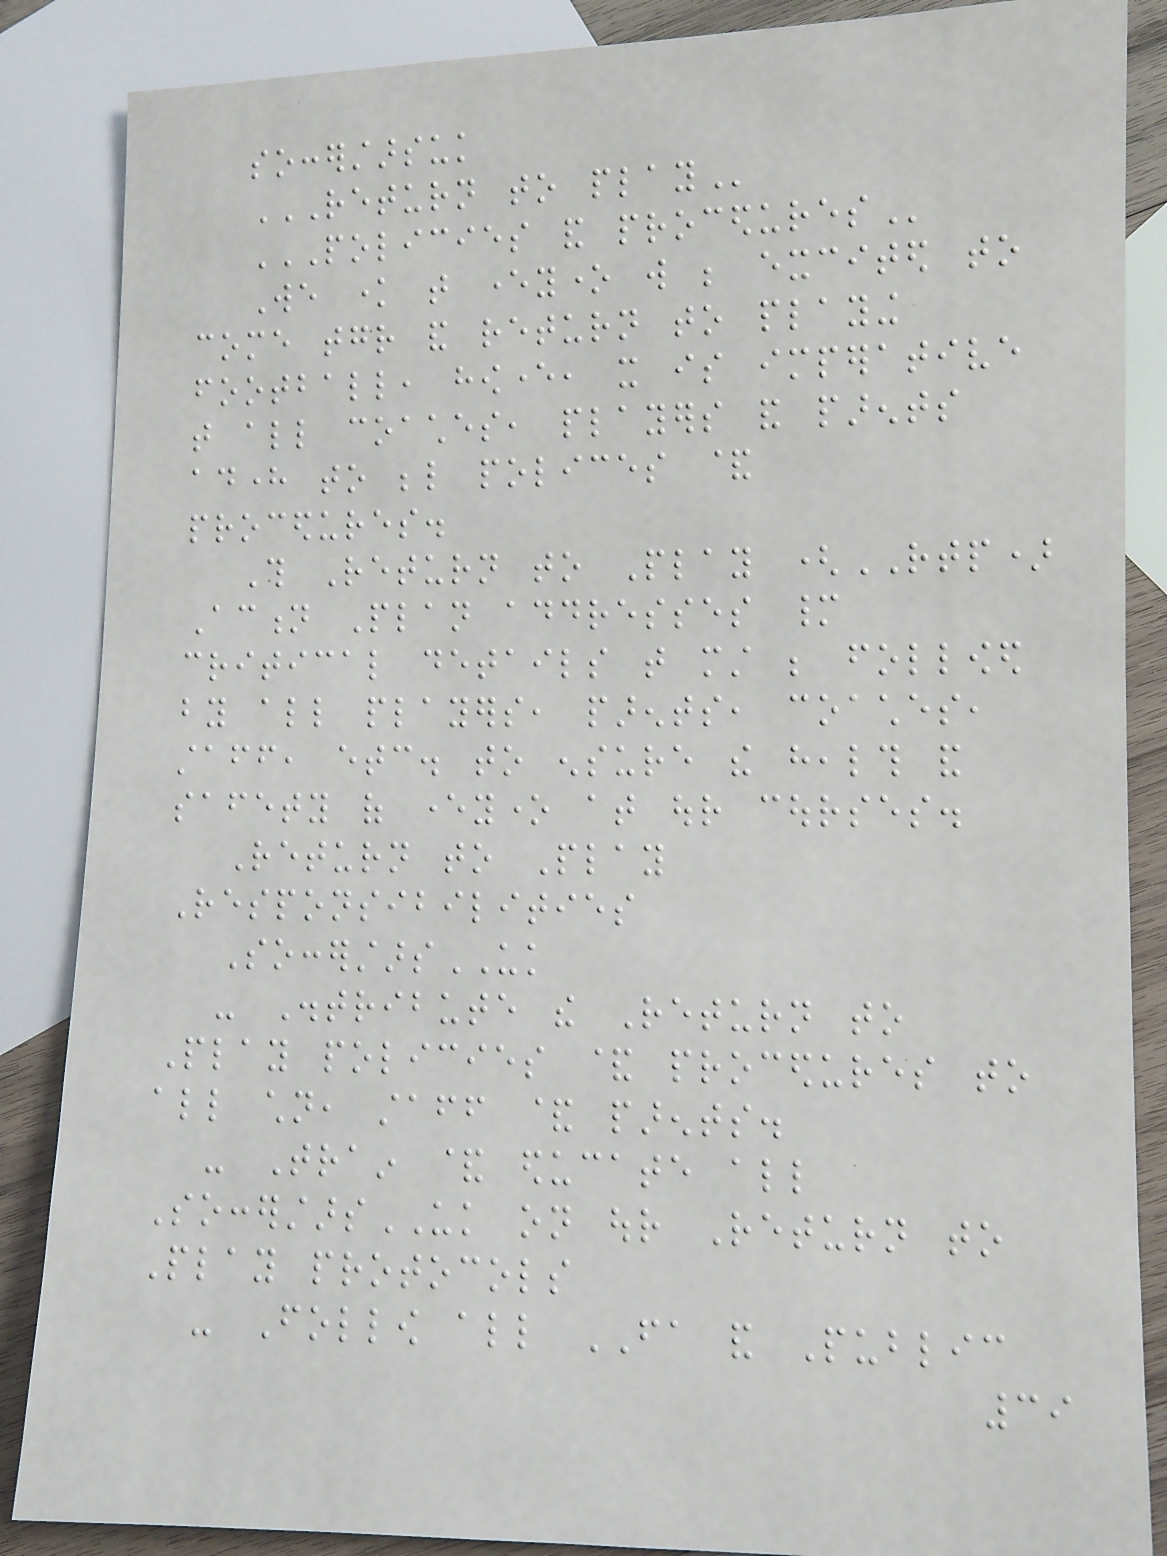soccerstarsuk
RETURN TO PLAY
POLICIES AND PROCEDURES
We know that everyone will be excited to
come together and return to playing
football, however, it is imperative
that all coaches, players and parents
adhere to below polices &
procedures.
This Return to Play (RTP)
Action Plan addresses many
critical details that must be followed
by all players, parents, coaches,
staff, etc. to ensure the health and
safety of everyone at our courses.
Return to Play
Responsibilities
SoccerstarsUK
- Distribute the Return to
Play policies & procedures to
all children, staff & parents.
- Train & educate all
SoccerstarsUK on our Return to
Play protocols
- Follow all FA and Public
39
